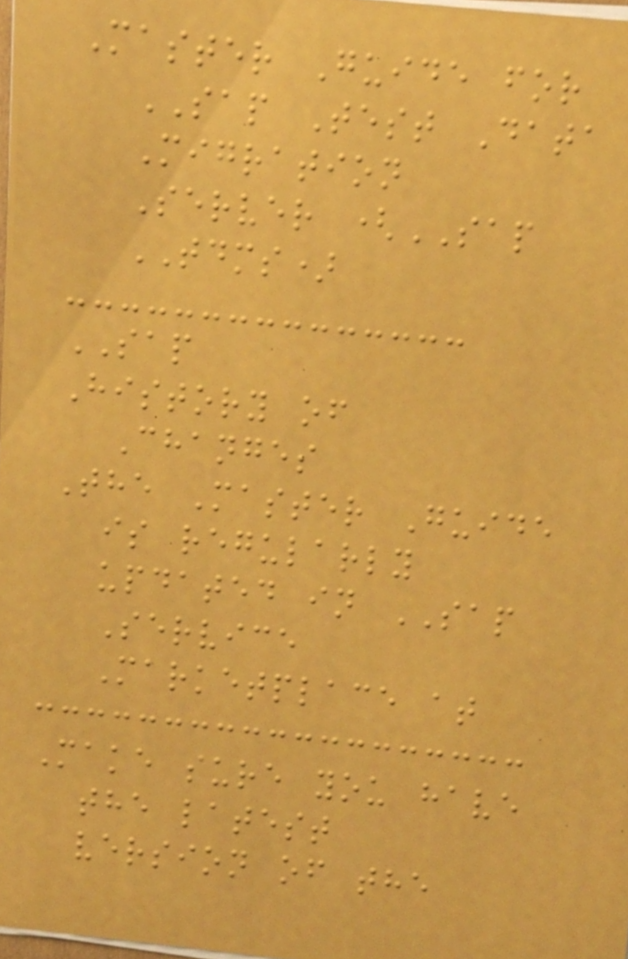Master Guide for
SAP Test Data
Migration
Server (SAP
TDMS)
SAP
History of
Changes
The Master Guide
is regularly
updated in SAP
Service
Marketplace at
Make sure you have
the latest
version of the
